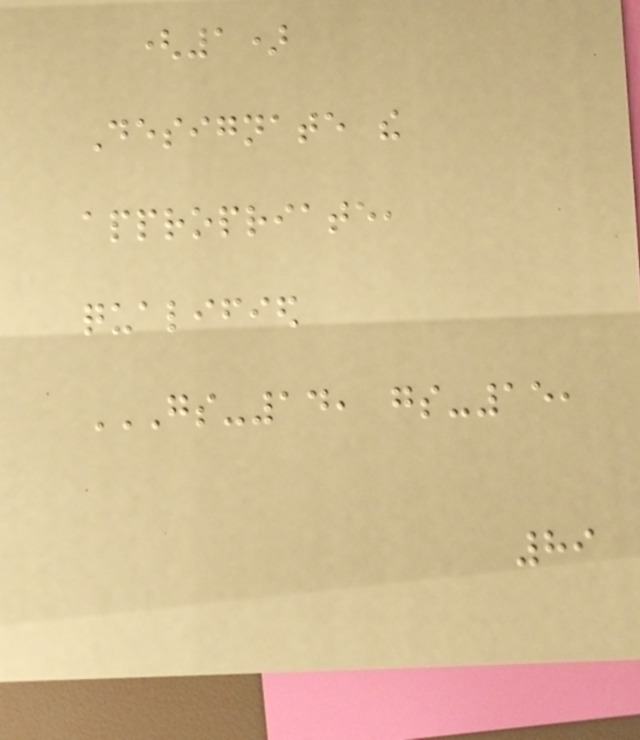(1)
Designate the
appropriate,
qualified
GS-14, GS-15,
89
